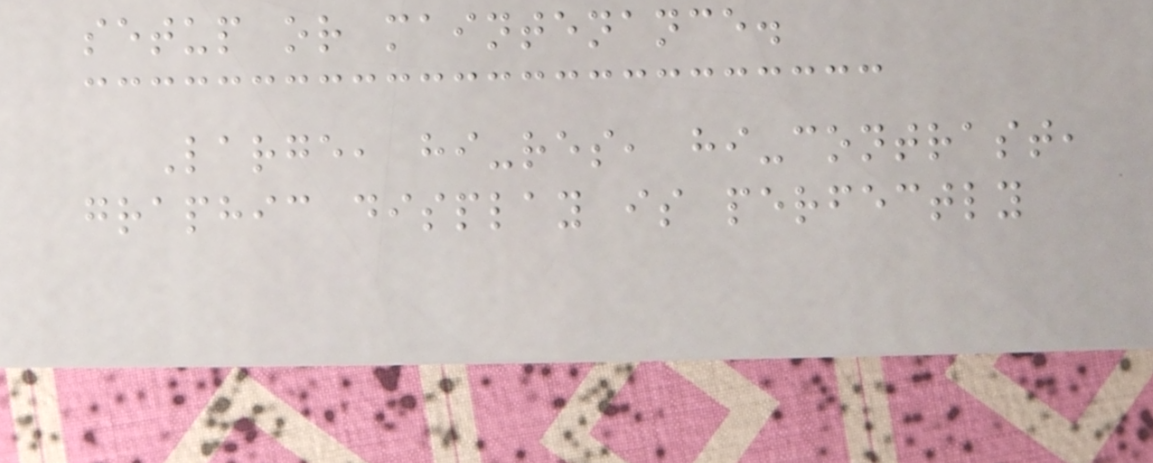setup or maintenance.
Large, hi-res, hi-contrast,
graphic display is perfectly
